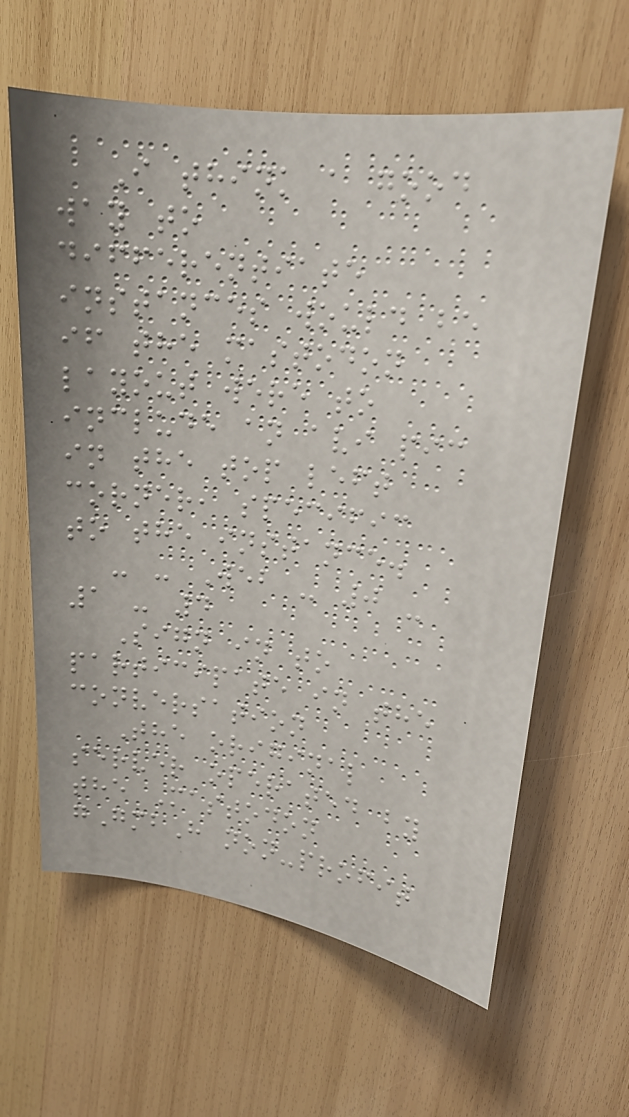I think a good
way to
differentiate
instances would be
if the mastodon
layout were to
include an avi pic
in the top left
corner, specific
to the instance.
- - Web - 0 -
1 - 4
Sign in to
participate in the
conversation
The original
server operated by
the Mastodon
gGmbH non-profit
